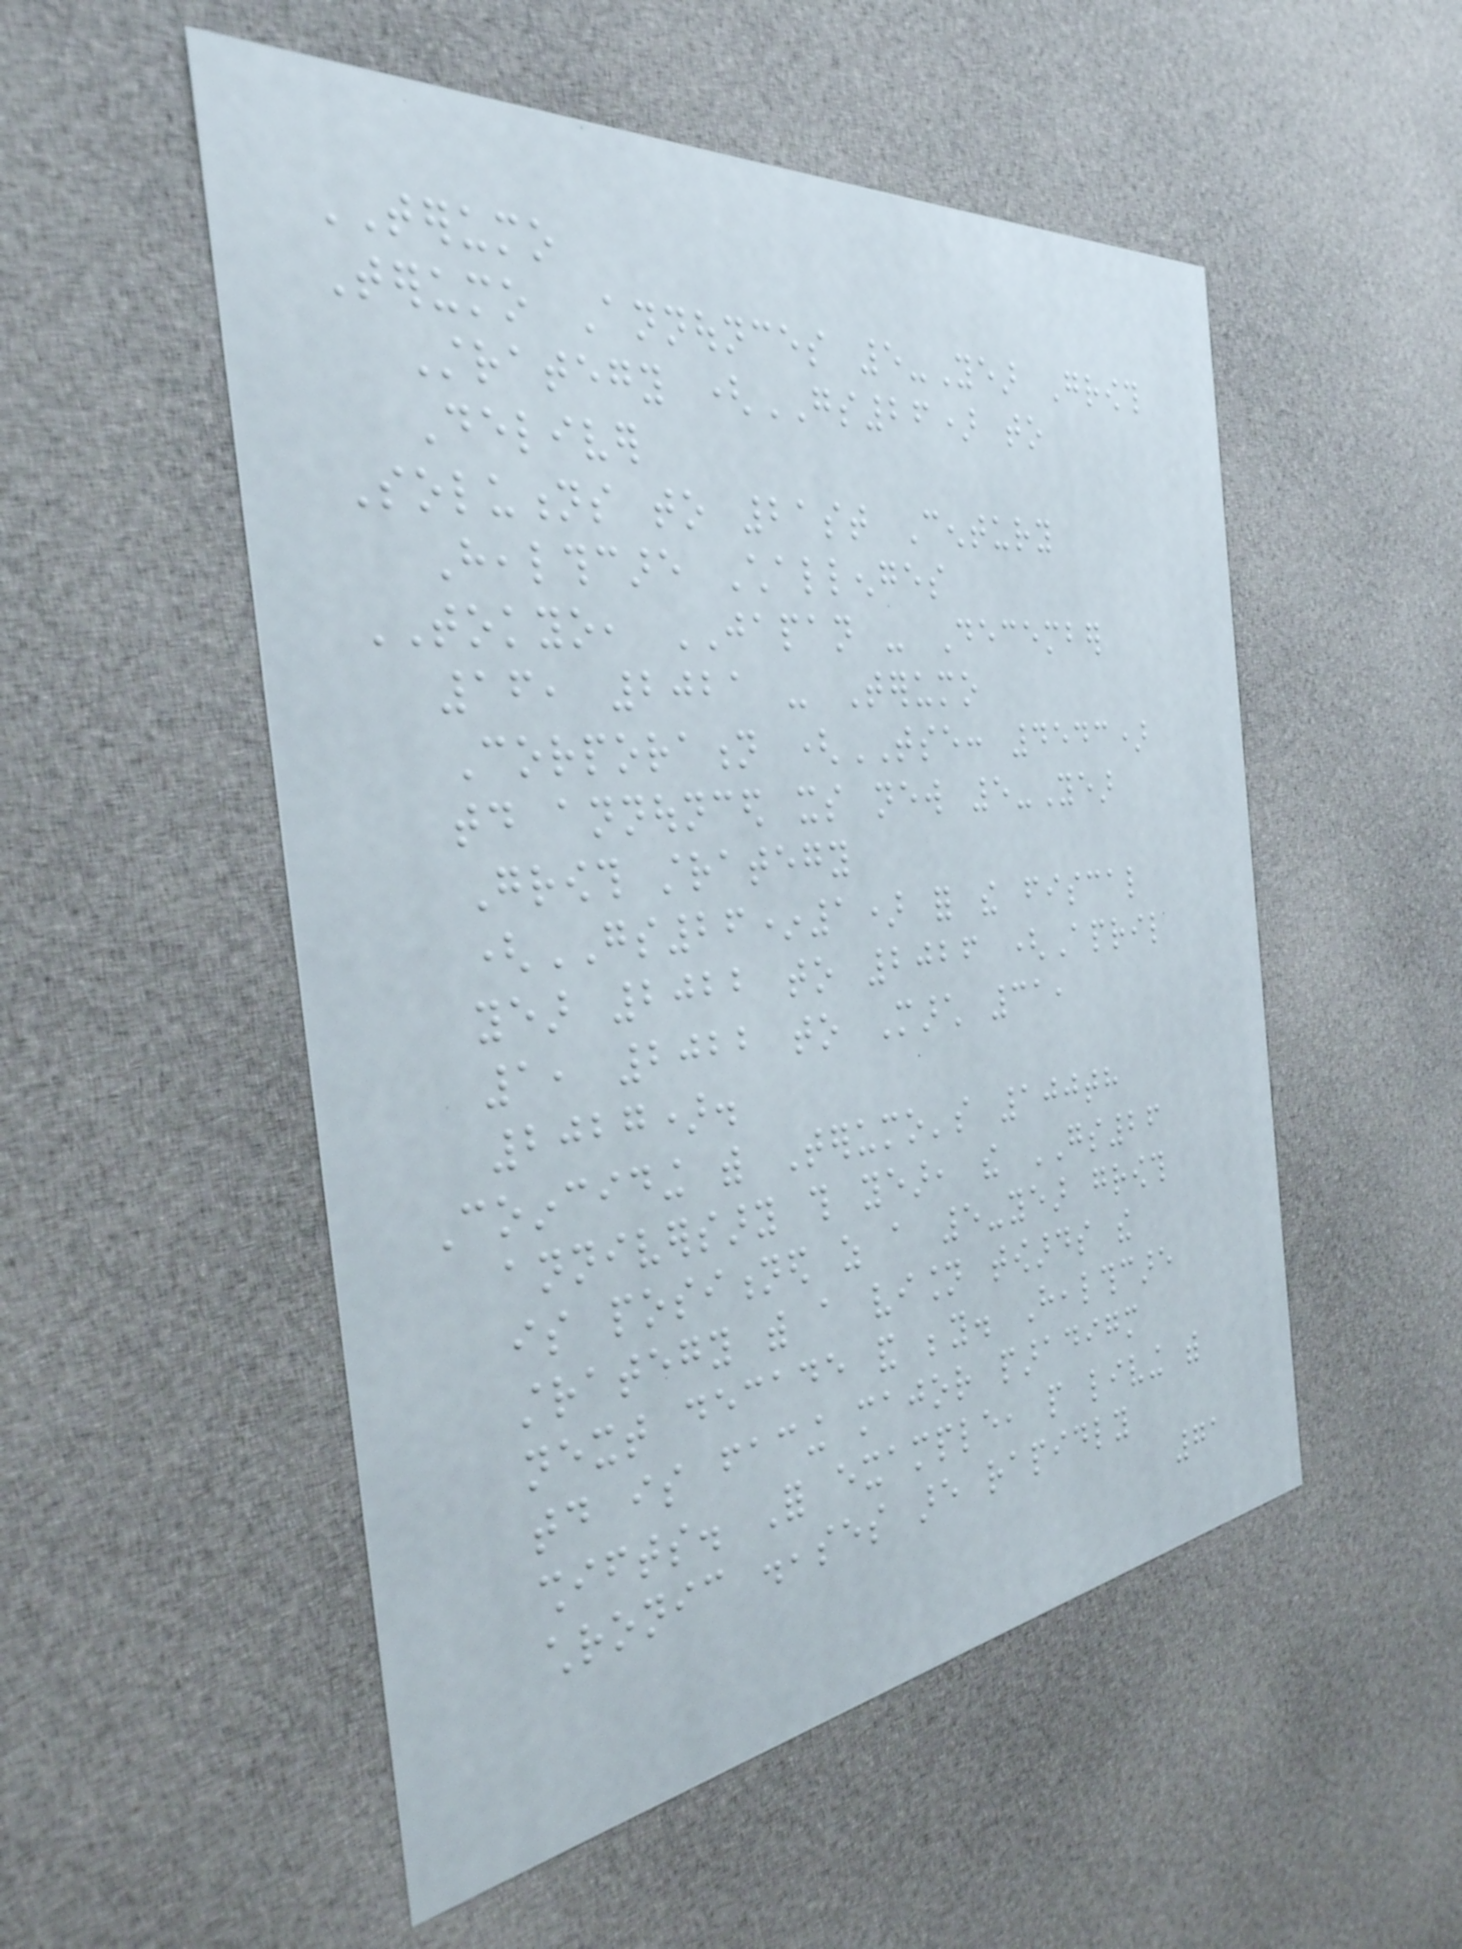TERUMO
Terumo Announces 5-Year Growth
Strategy (GS26) to
Deliver
Solutions to 21st Century
Healthcare Challenges
TOKYO, JAPAN - December
16, 2021 - Terumo
Corporation (TSE: 4543)
today announced its new 5-Year
Growth strategy
(GS26*1) for the fiscal
year 2022 to 2026 (April
1, 2022 to March 31,
2027).
Coinciding with Terumo's 100th
anniversary this year, the GS26
is positioned as a 5-year growth
strategy with a vision towards the
next decade and beyond. Healthcare
today is facing major paradigm
shifts. For example, people living with
chronic diseases are rapidly
71
